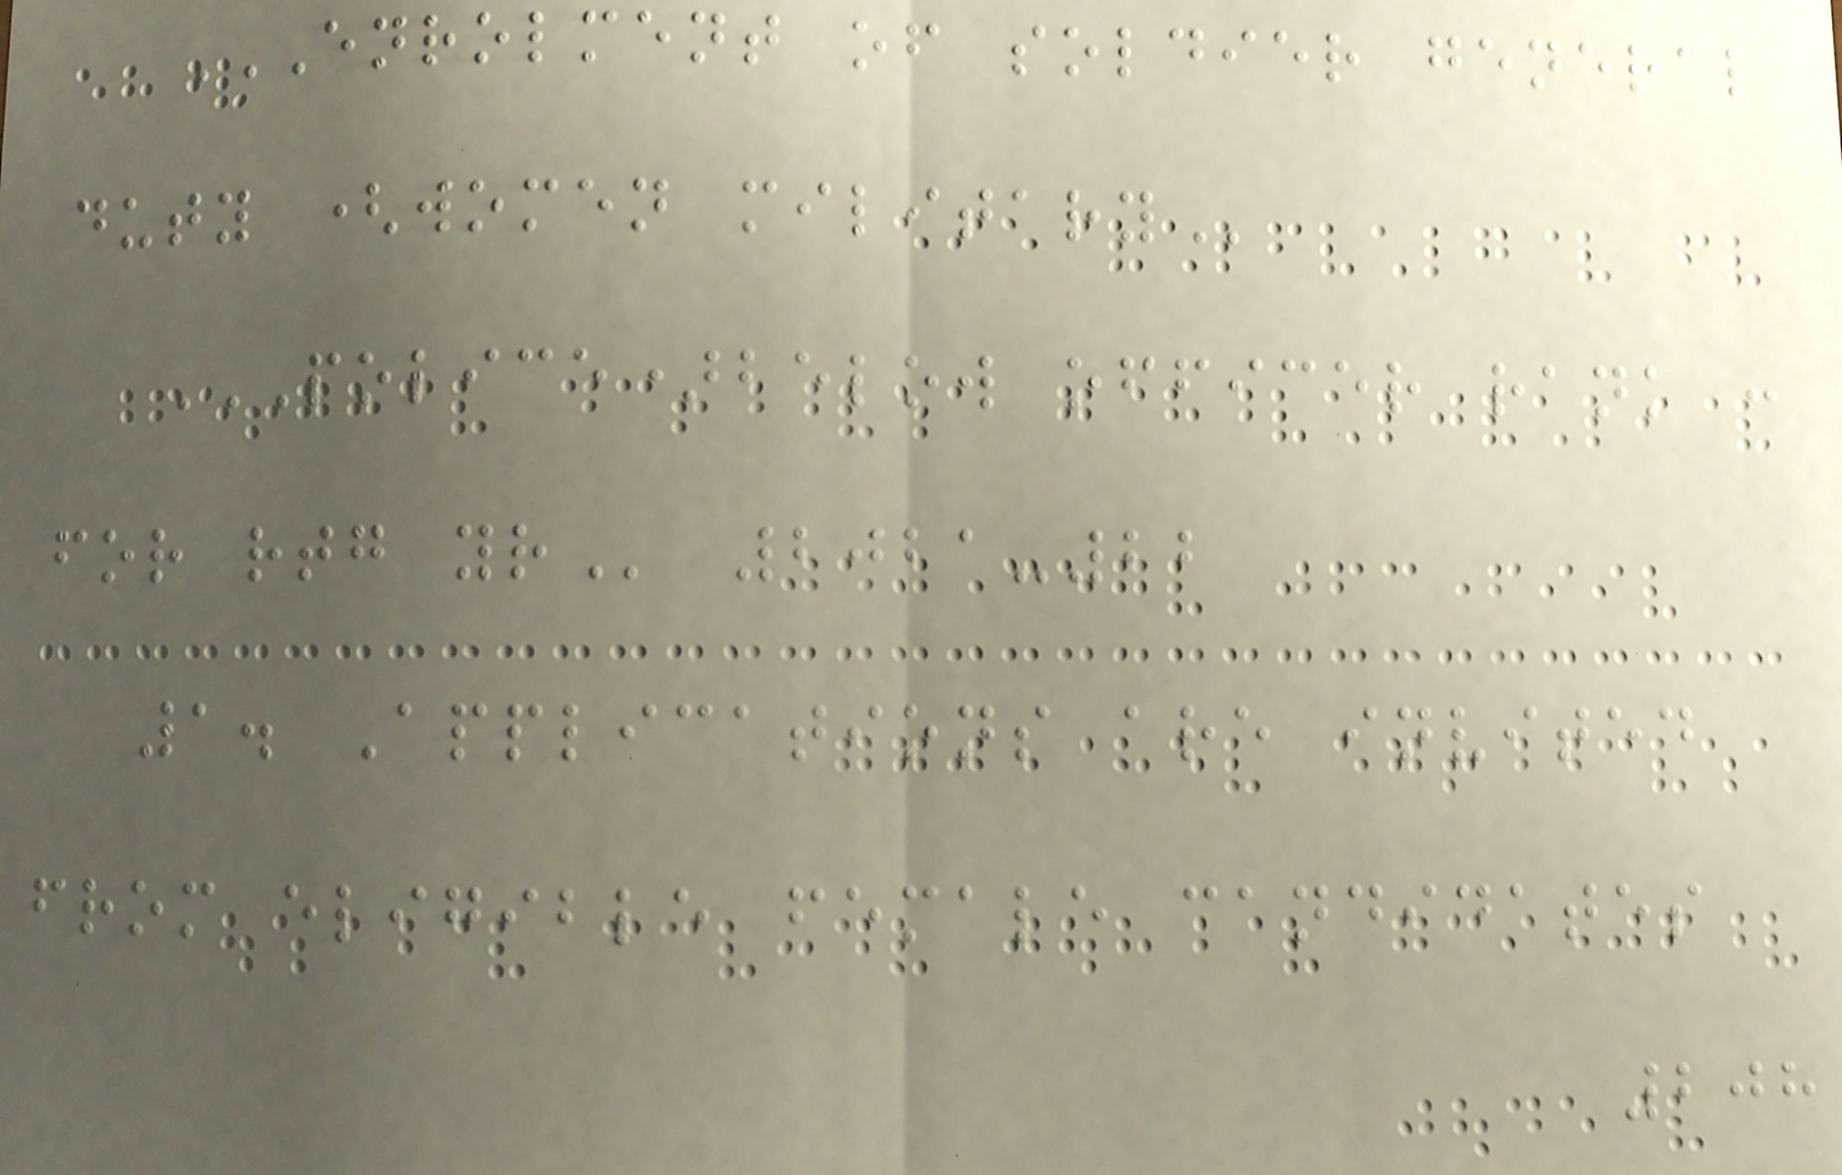ENROLMENT OF SOLDIER GENERAL
DUTY (WOMEN MILITARY
POLICE)BELOW OFFICER RANK :
FOR RTG YR 2021-22
1. Applications are invited
from eligible female candidates
208
